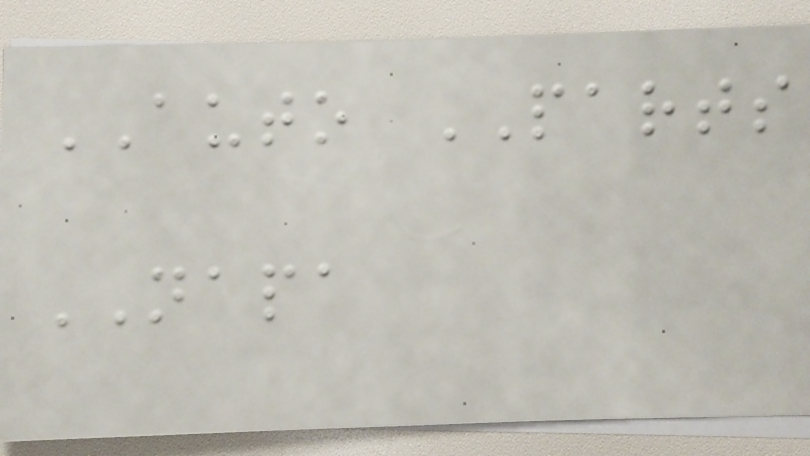AUTO PARTS
NAPA
